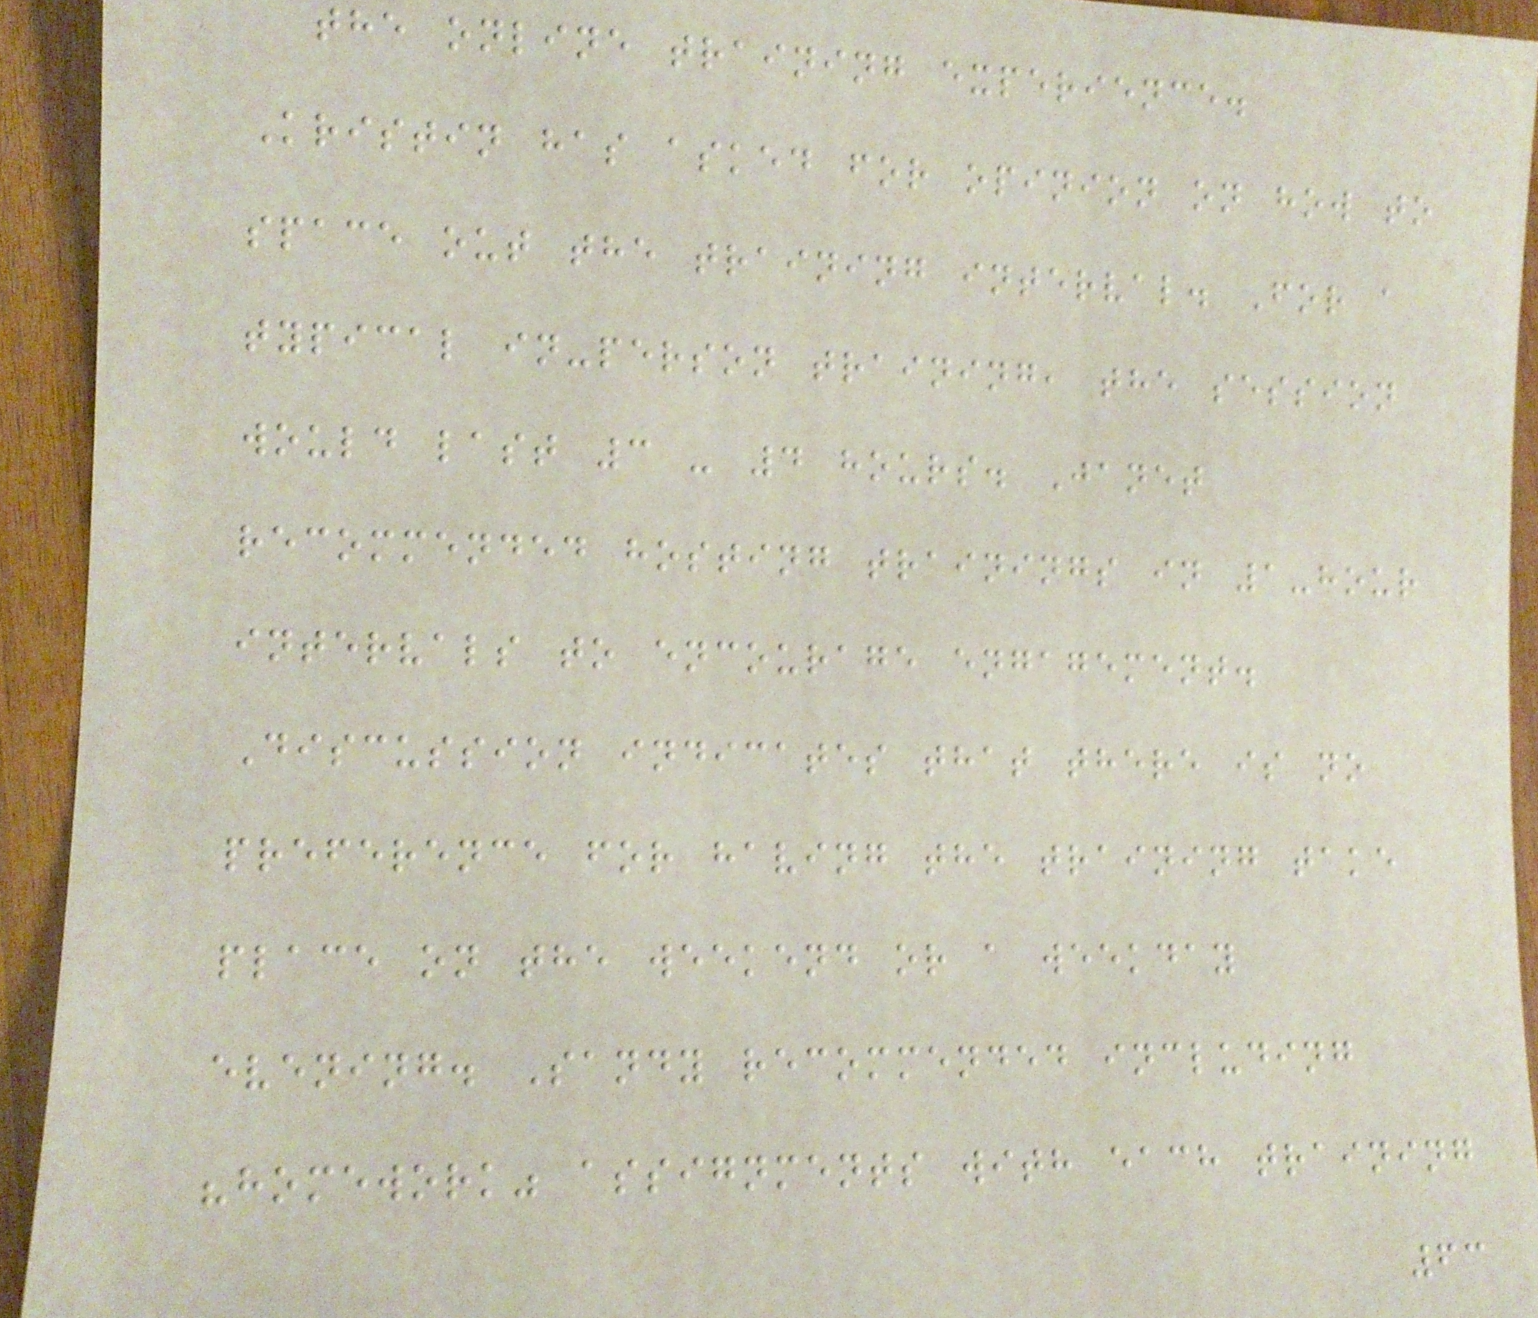the online training experience.
Kristin has asked for opinion on how to
space out the training interval. For a
typical in-person training, the session
would last 3 - 4 hours. Janet
recommended hosting trainings in 1-hour
intervals to encourage engagement.
Discussion indicates that there is no
preference for having the training take
place on the weekend or a weekday
evening. Sandy recommended including
"homework" assignments with each training
63
